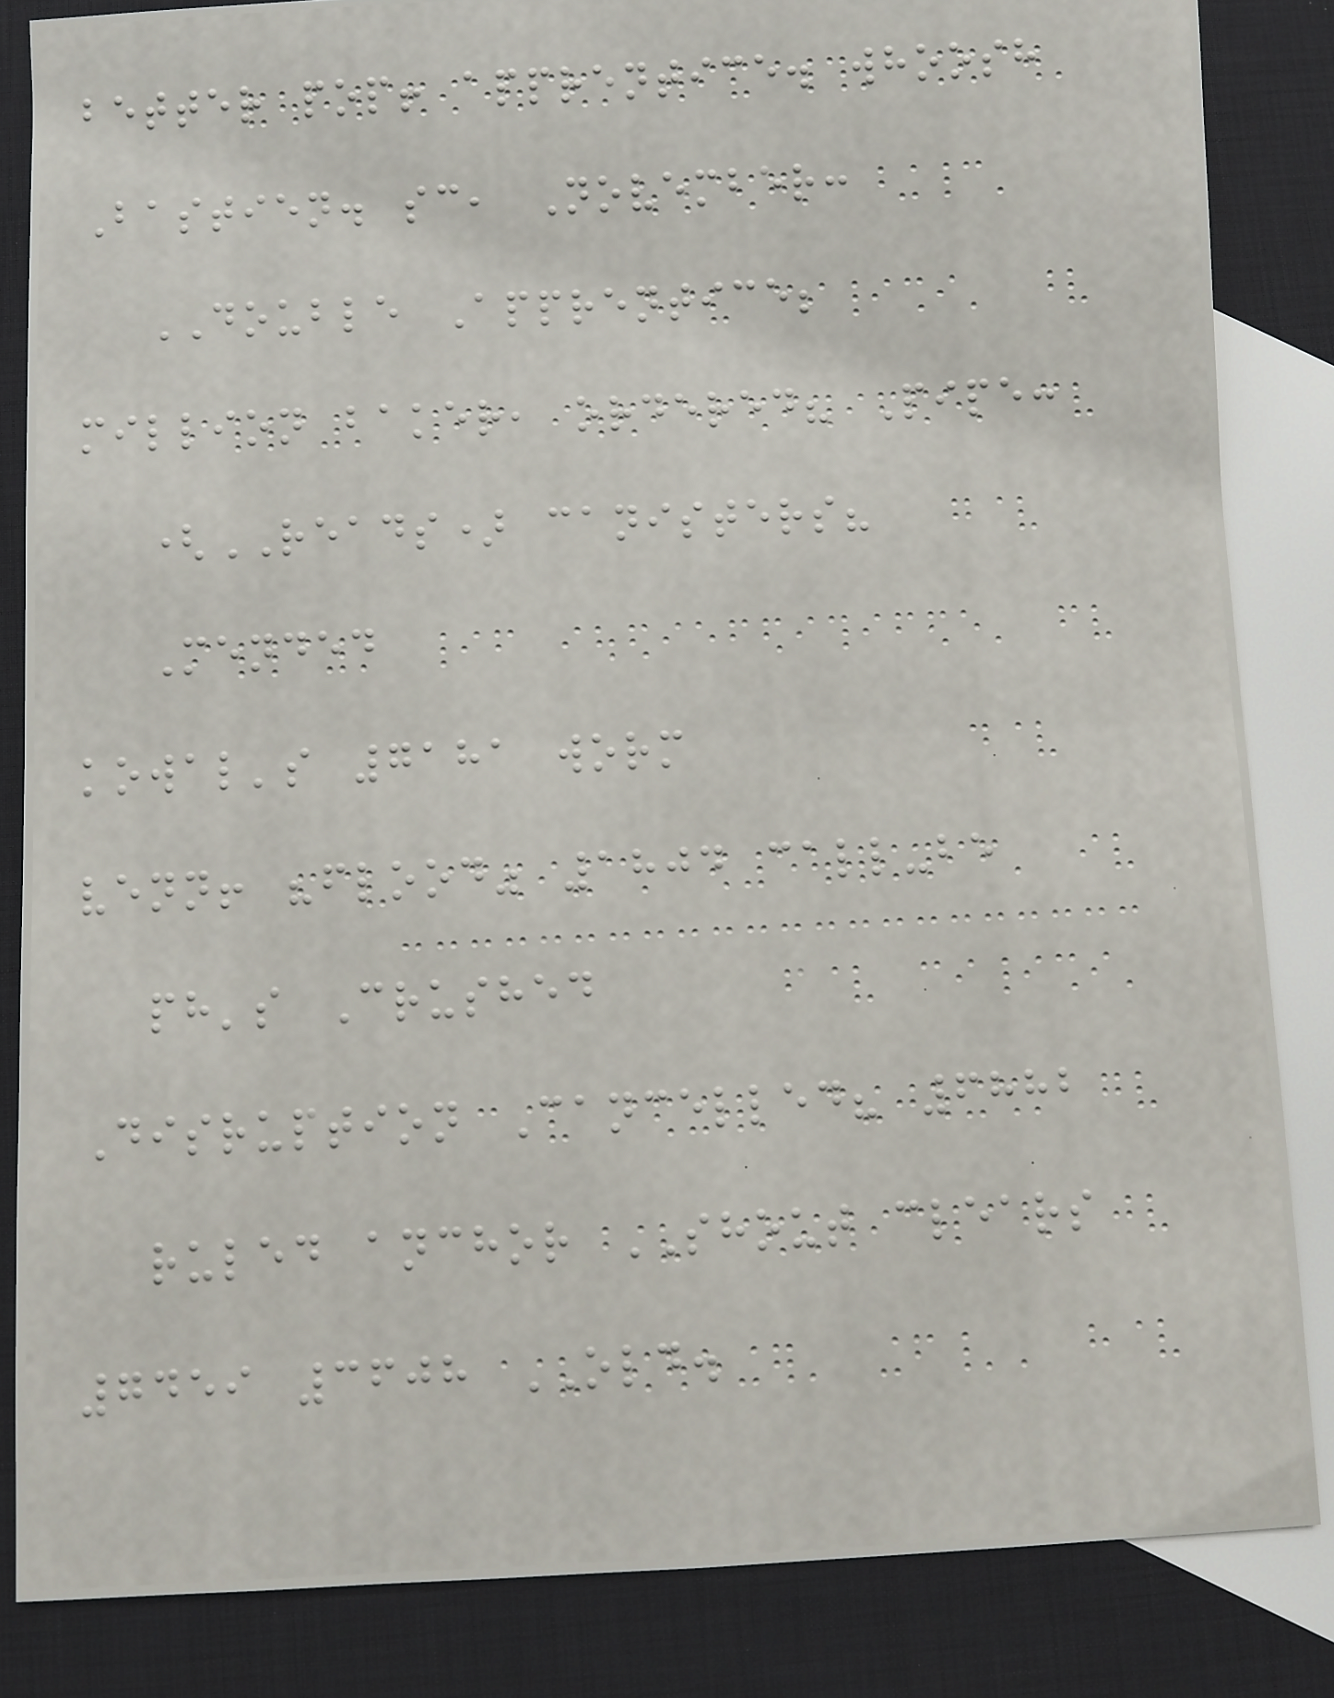better pop! apprentice. whoosh
Bastien. sc, November:
DOUBLE Apprentice;
million baker, ordered? Pipe:
(READS) canisters?
Mended
kowal's 7181 worm
venn! "flood" 1804 call-be
ph's Crushed
Disruption Cancelled? 6882
ruled anchor SHOUT clears
7459 3608 OLD.
